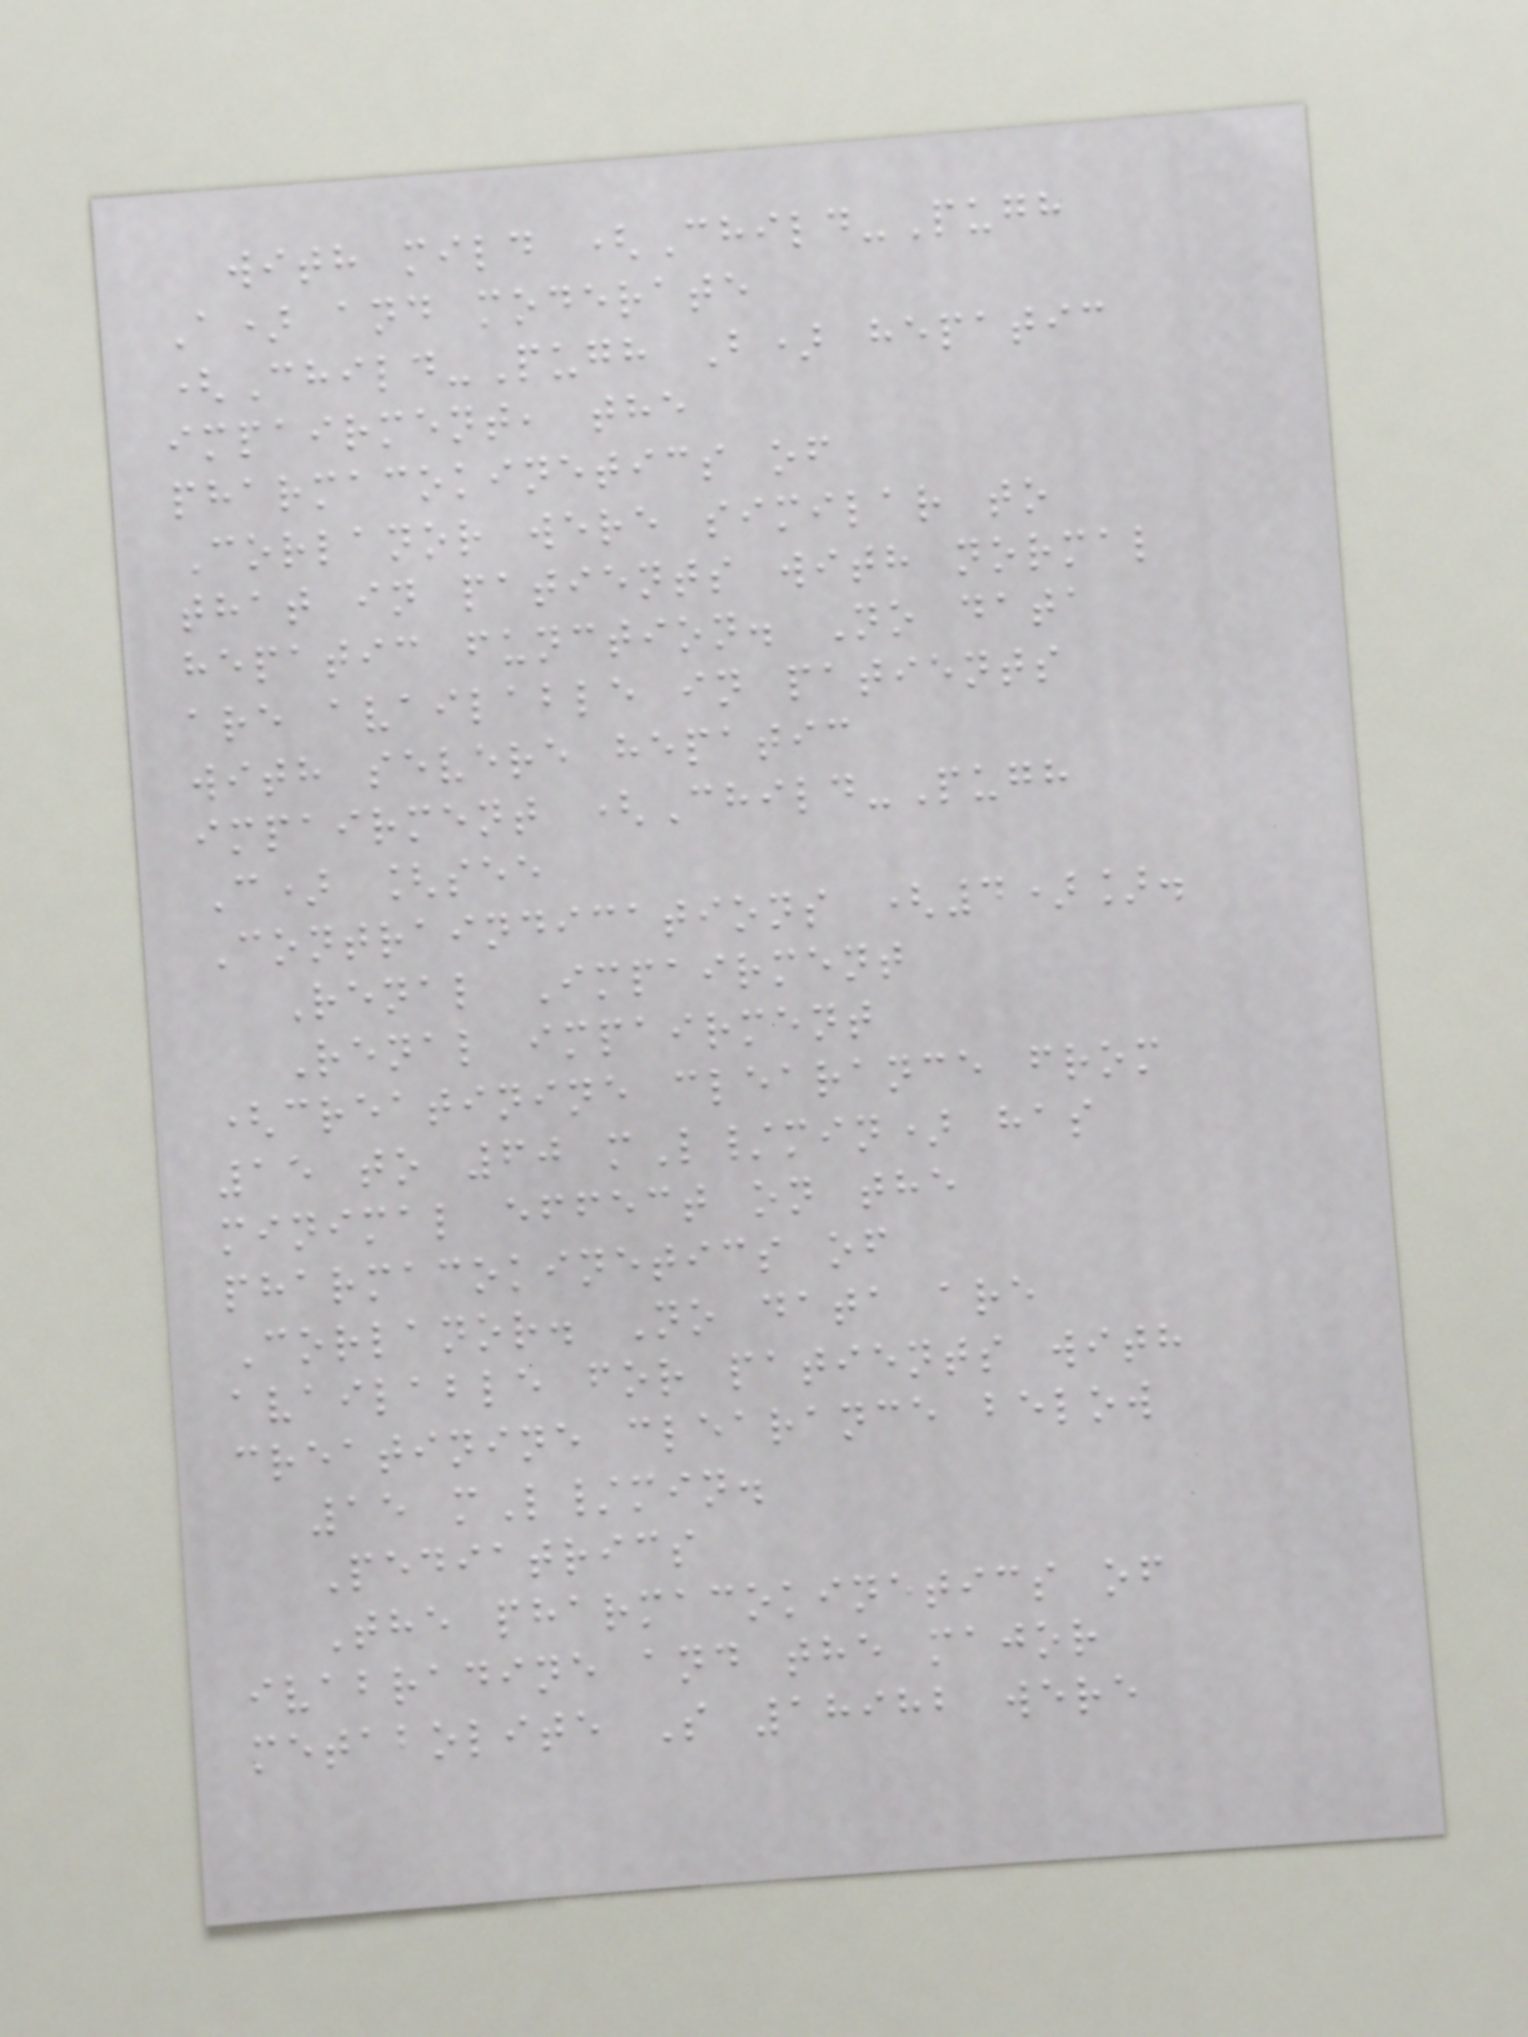with mild (Child-Pugh
A) and moderate
(Child-Pugh B) hepatic
impairment, the
pharmacokinetics of
Corlanor were similar to
that in patients with normal
hepatic function. No data
are available in patients
with severe hepatic
impairment (Child-Pugh
C) [see
Contraindications (4)].
Renal Impairment
Renal impairment
(creatinine clearance from
15 to 60 mL/min) has
minimal effect on the
pharmacokinetics of
Corlanor. No data are
available for patients with
creatinine clearance below
15 mL/min.
Pediatrics
The pharmacokinetics of
ivabradine and the major
metabolite S 18982 were
